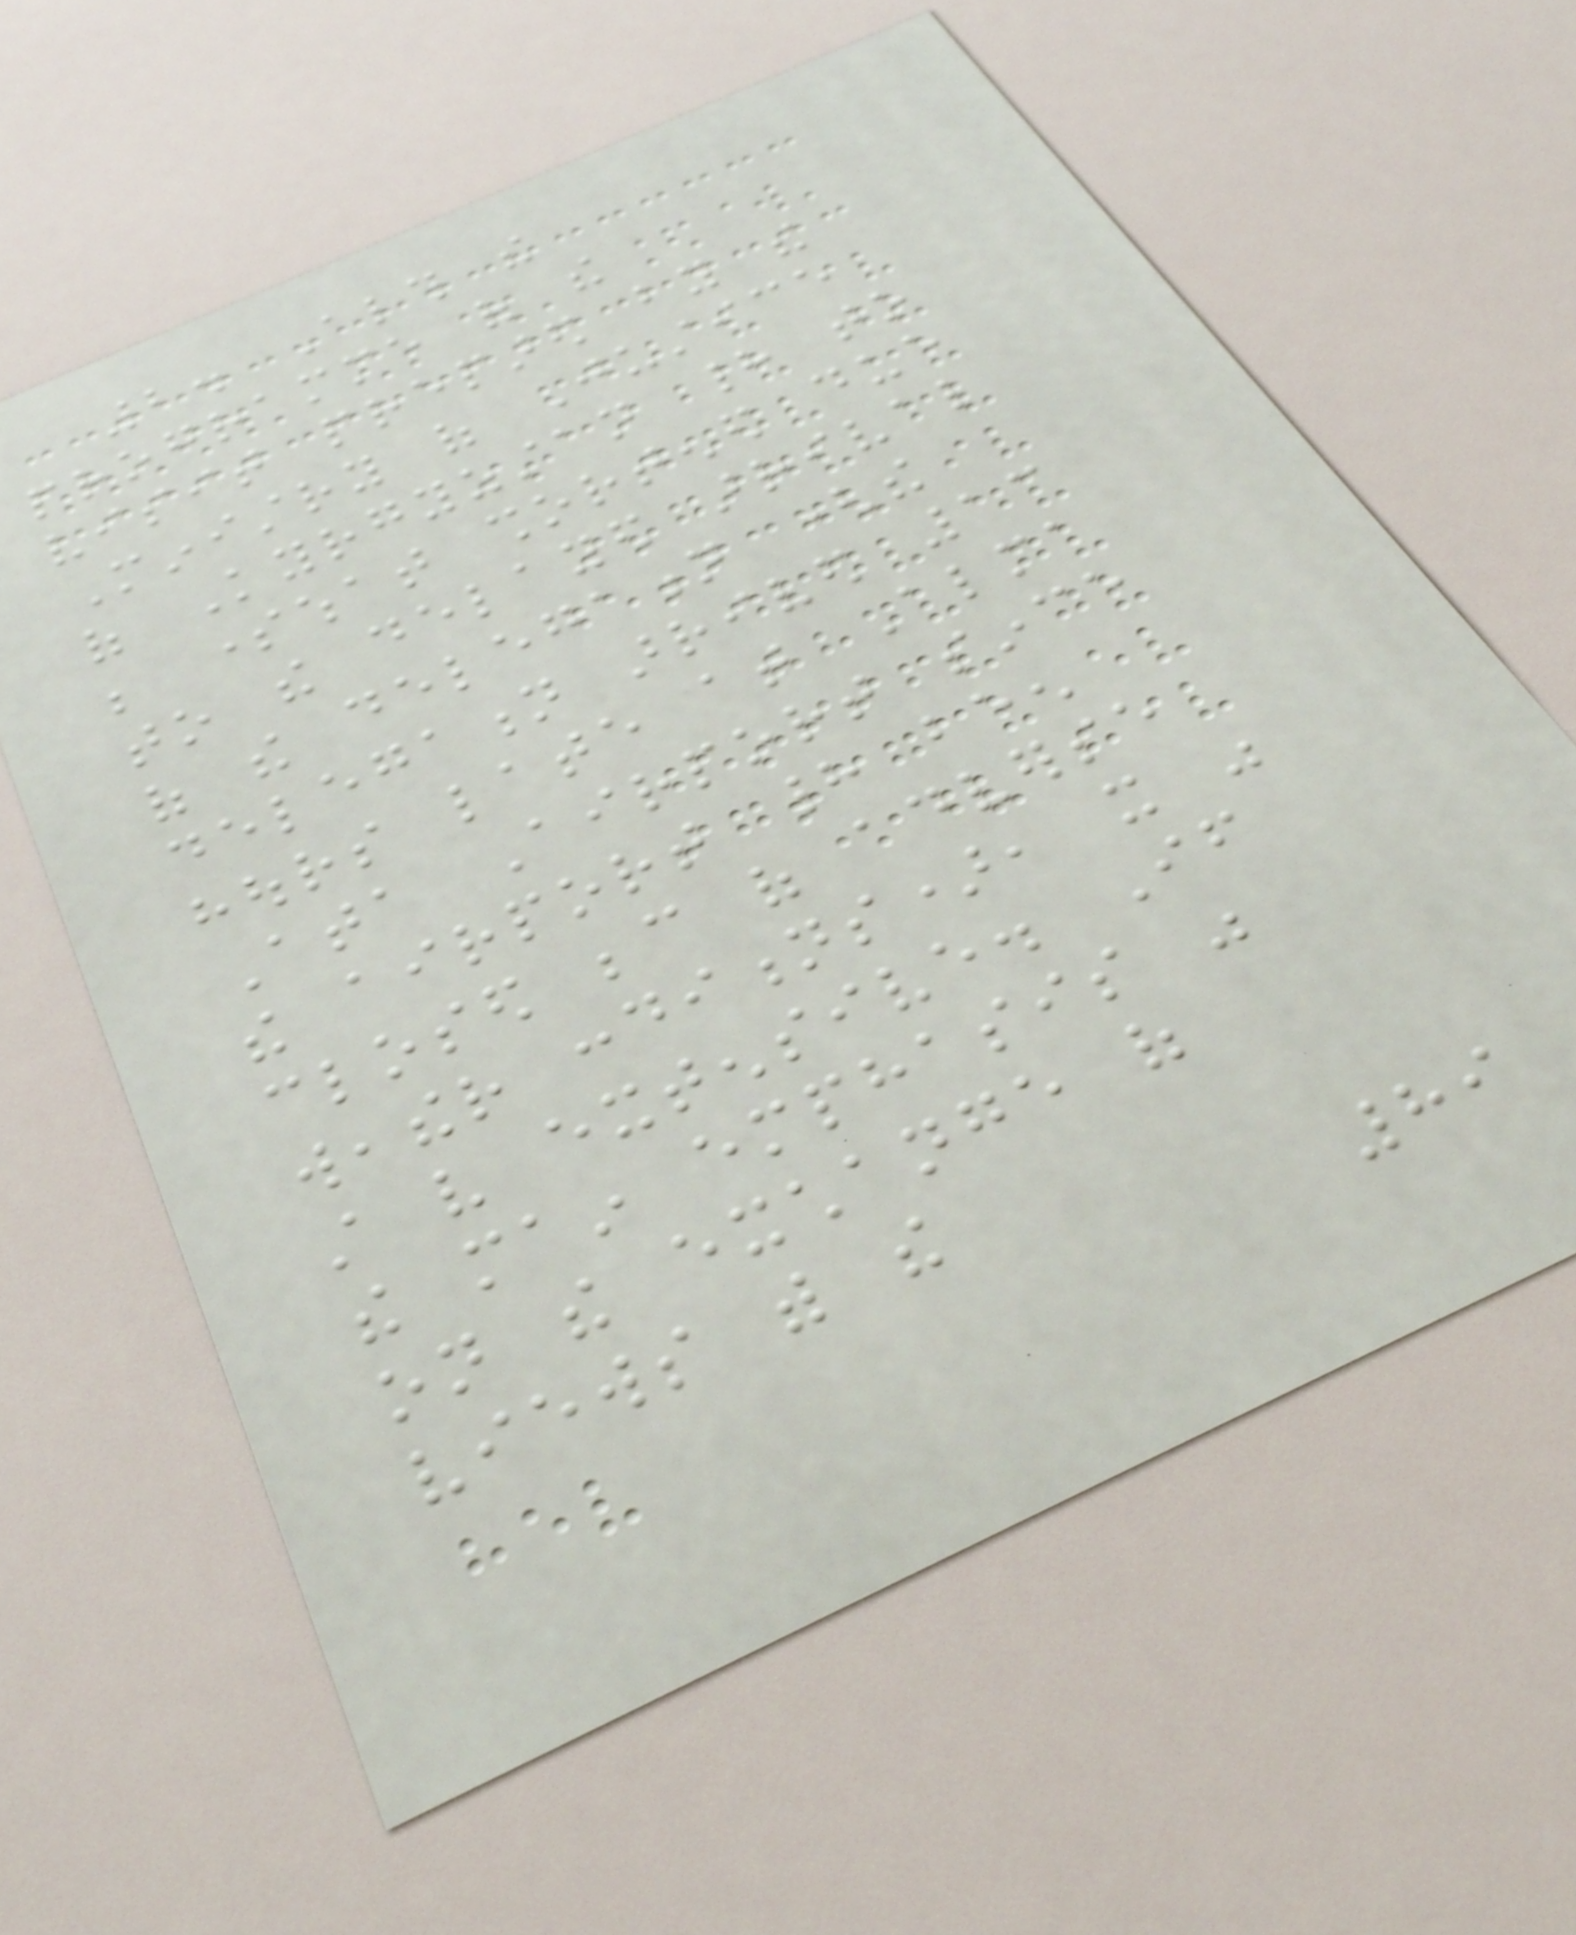2. Although the
programme of the
visit prepared by the
Ministry of Justice
of Kyrgyzstan had to
be somewhat shortened due
to the delayed arrival
of the delegation (the
delegation arrived 13
hours late at Alma
Ata Airport since
the airport had been
closed because of adverse
weather conditions), it was
still very extensive. If
the main emphasis was
on the exchange of
views with the
89
